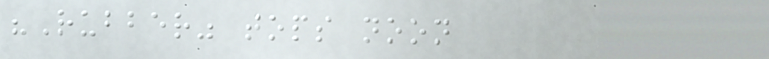"Rubber" tops noon
